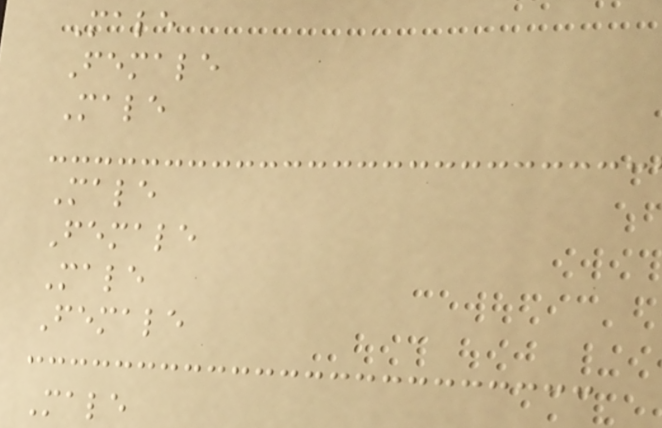Male
Female
Male
Male
Female
Male
Female
Male
